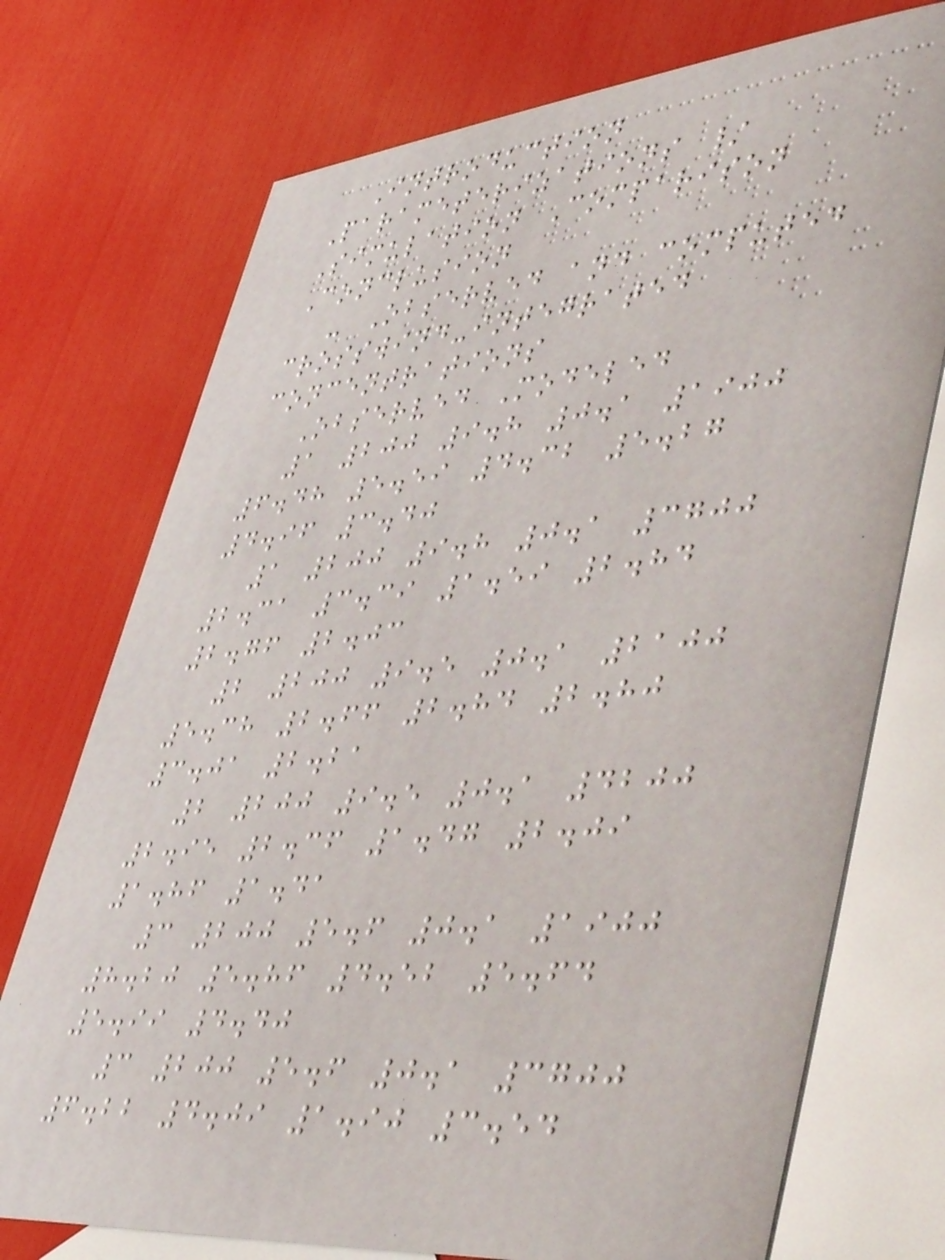Introduction
Parameterizations /
Simulation Comparison
Conclusion
- Observed and computed
crosswind-integrated
concentrations
Observed Modeled
1 200 9.8 0.1 1900
6.48 5.59 4.32 5.27
4.96 3.40
1 200 9.8 0.1 3700
2.31 3.39 1.59 2.84
2.76 2.03
2 200 9.5 0.1 2100
5.38 2.66 2.84 2.80
3.01 2.21
2 200 9.5 0.1 4200
2.95 2.36 1.47 2.09
1.86 1.41
3 200 5.6 0.1 1900
8.20 5.86 4.52 5.64
5.99 4.40
3 200 5.6 0.1 3700
6.22 4.09 1.90 3.54
